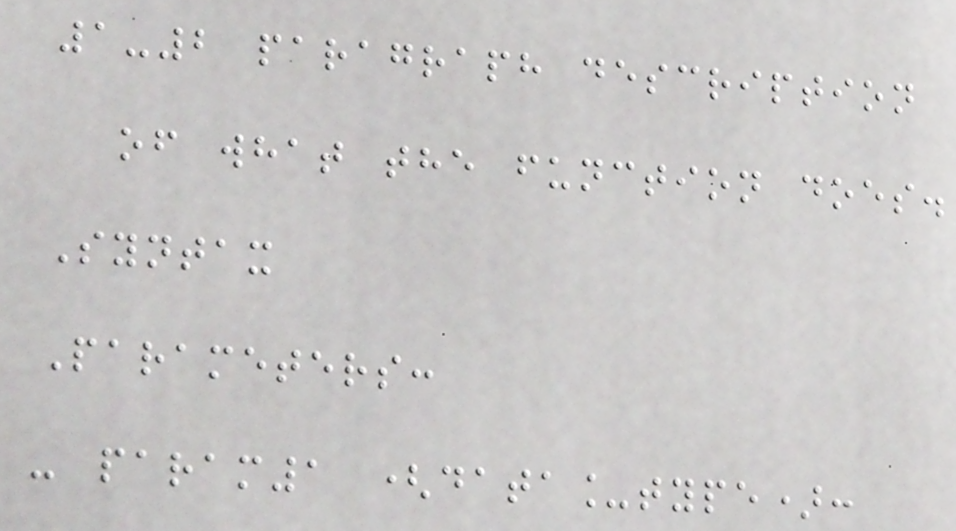1-2 paragraph description
of what the function does.
Syntax
Parameters:
- param1 (data_type):
